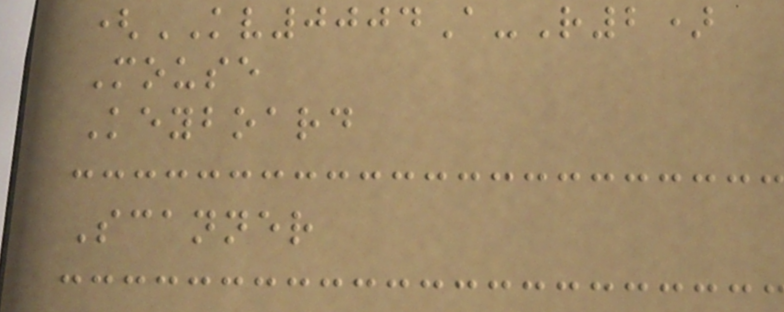(KV0004A-R2)
Mouse
Keyboard
Scanner
